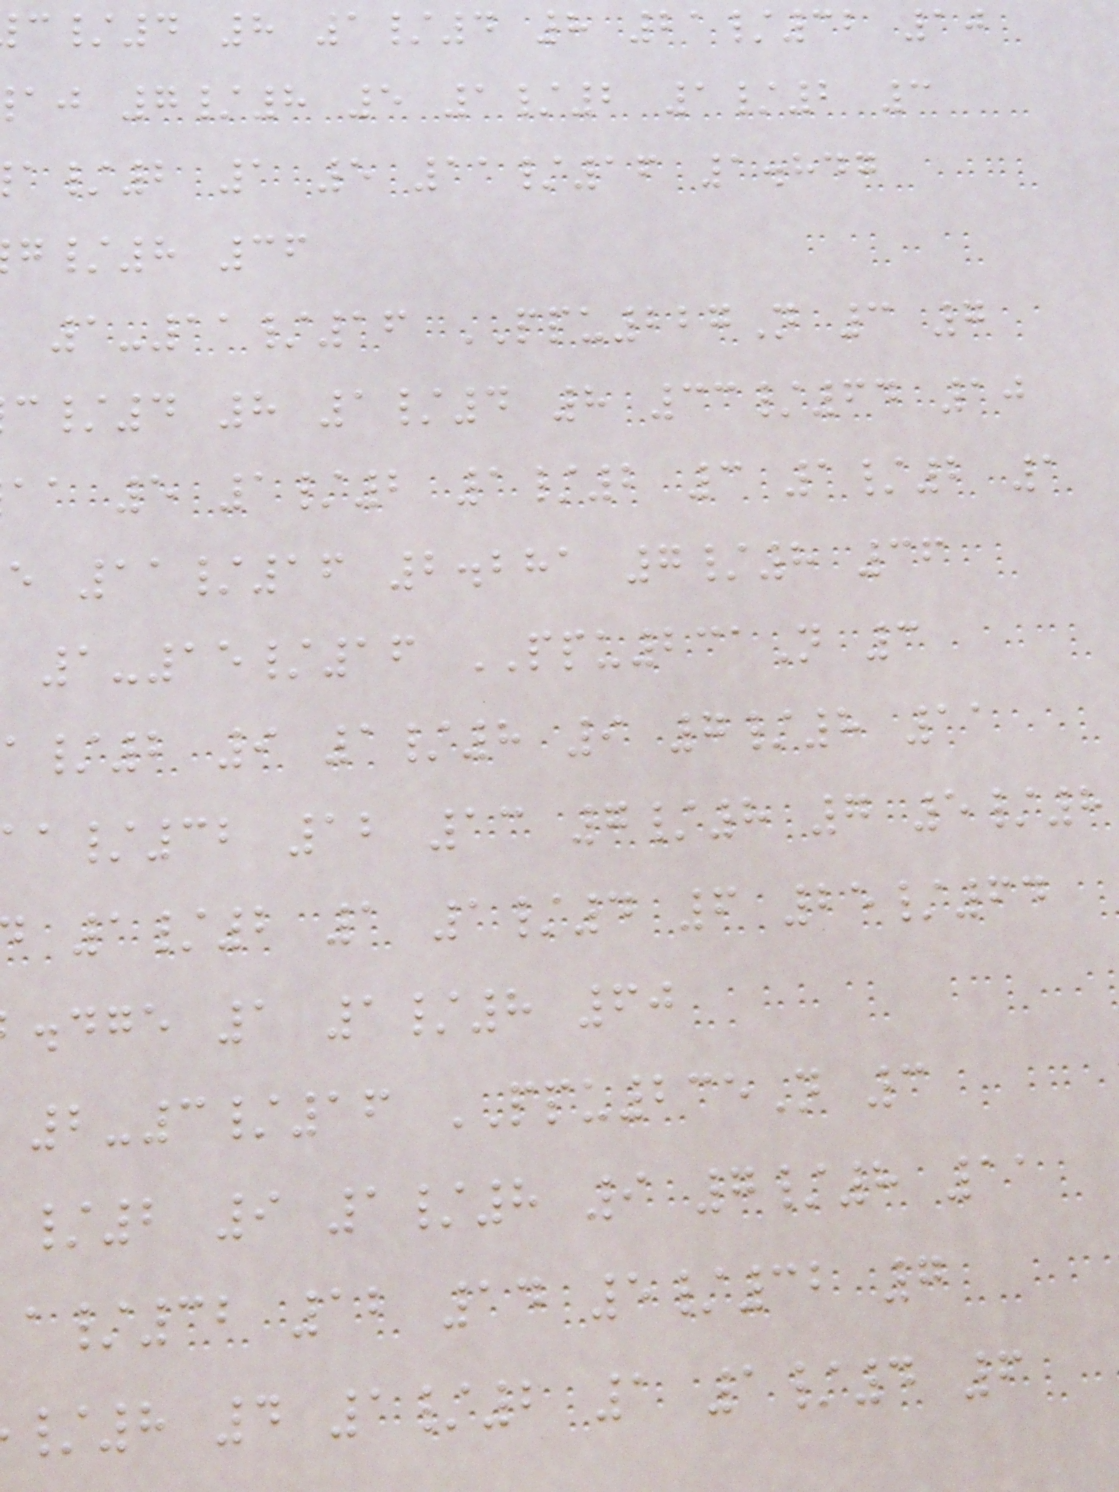/4 8 1/4 8 21/32 10
aj 7/8 5 1/2 1/2 3
/2 1 5 11/16 1.847
/8 36
1-11/16 PPU227N 3 7
/4 8 1/4 8 33/64 10
aa 5 1/2 1/2 3 1/2 1
e 11/16 2.281 7/8 36
1-15/16 PPU231N 3
/2 9 1/8 9 7/8 11
/32 12 13 7/8 7 5/8
1/2 1 1/4 6 25/64
.dge 1 1/8 60
2-3/16 PPU235N 3
/2 9 1/8 9 7/8 11
/32 12 14 5/32 7
/8 4 1/2 1 1/4 6
